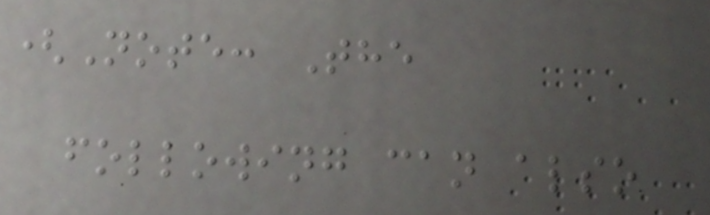(Note: The
following can also
